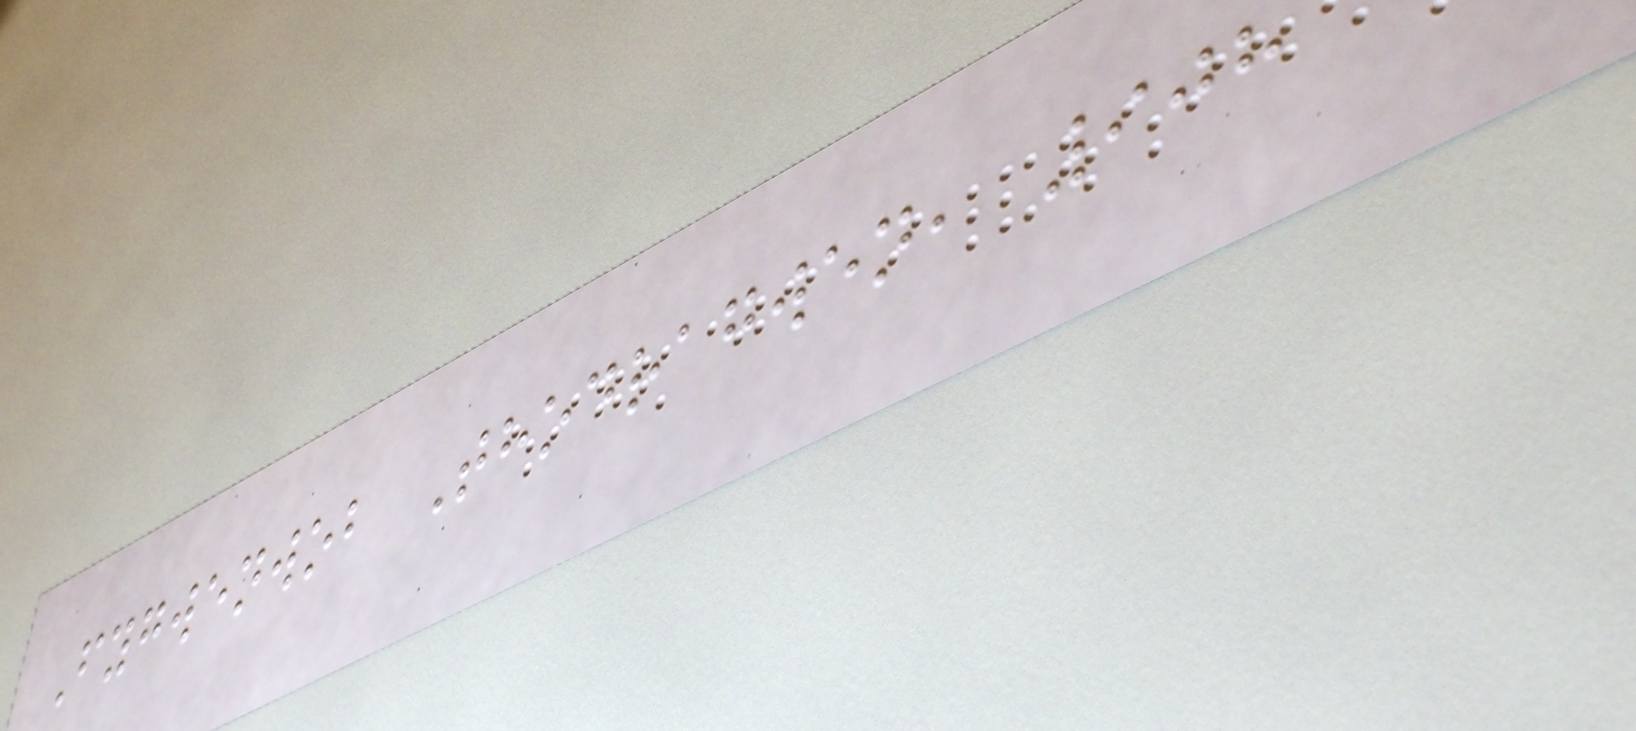Fygwenwob Thodragwen, 908
